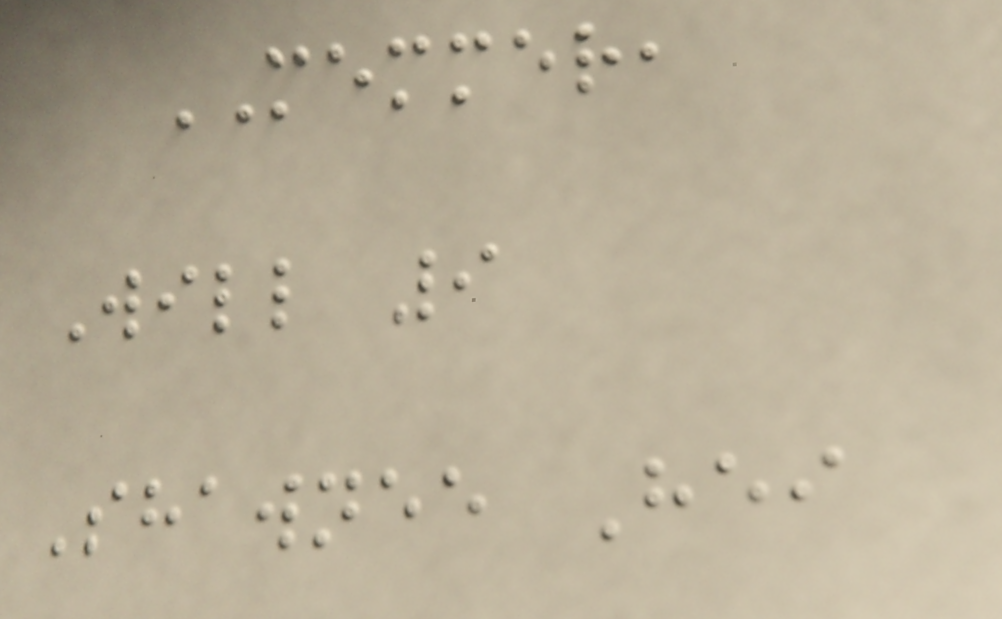MEMMER,
Will 9
Shawnee Hei
